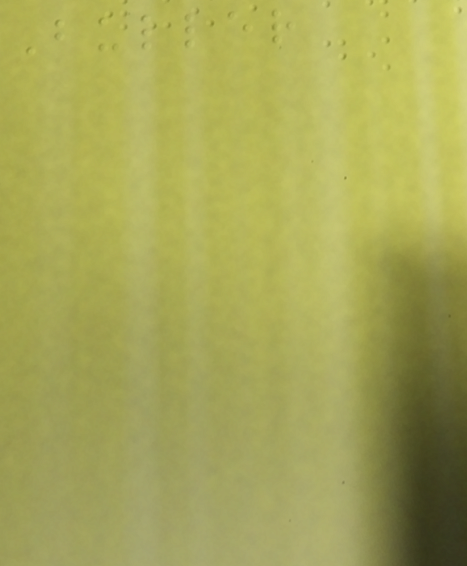Buller
